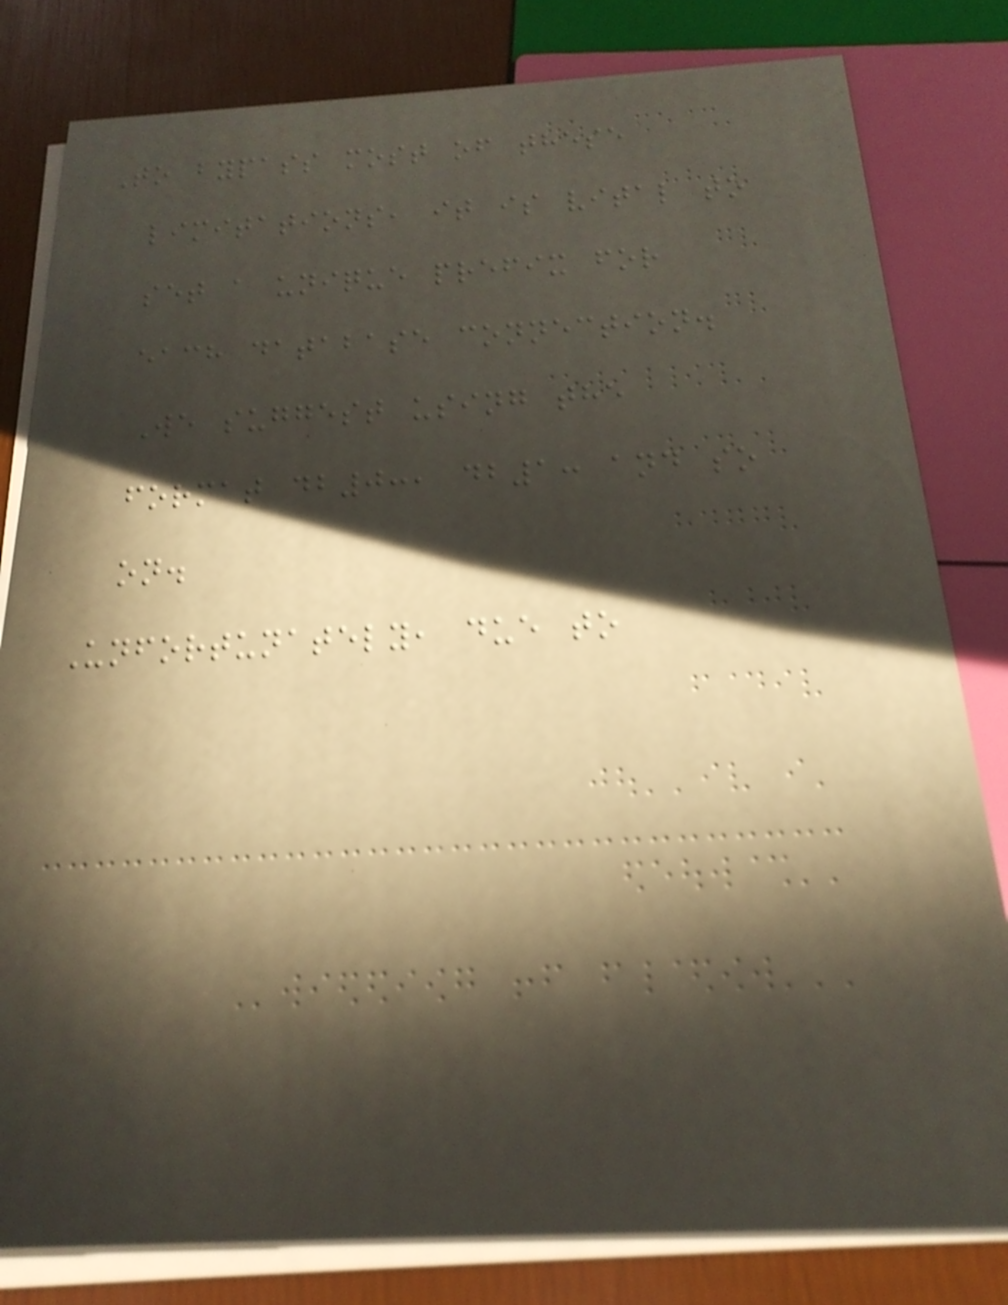To bypass most of these
limitations, it is vital to
set a unique prefix for
each database connection.
We suggest using the
format db0:, db1: and so
on.
Unfortunately, due to
